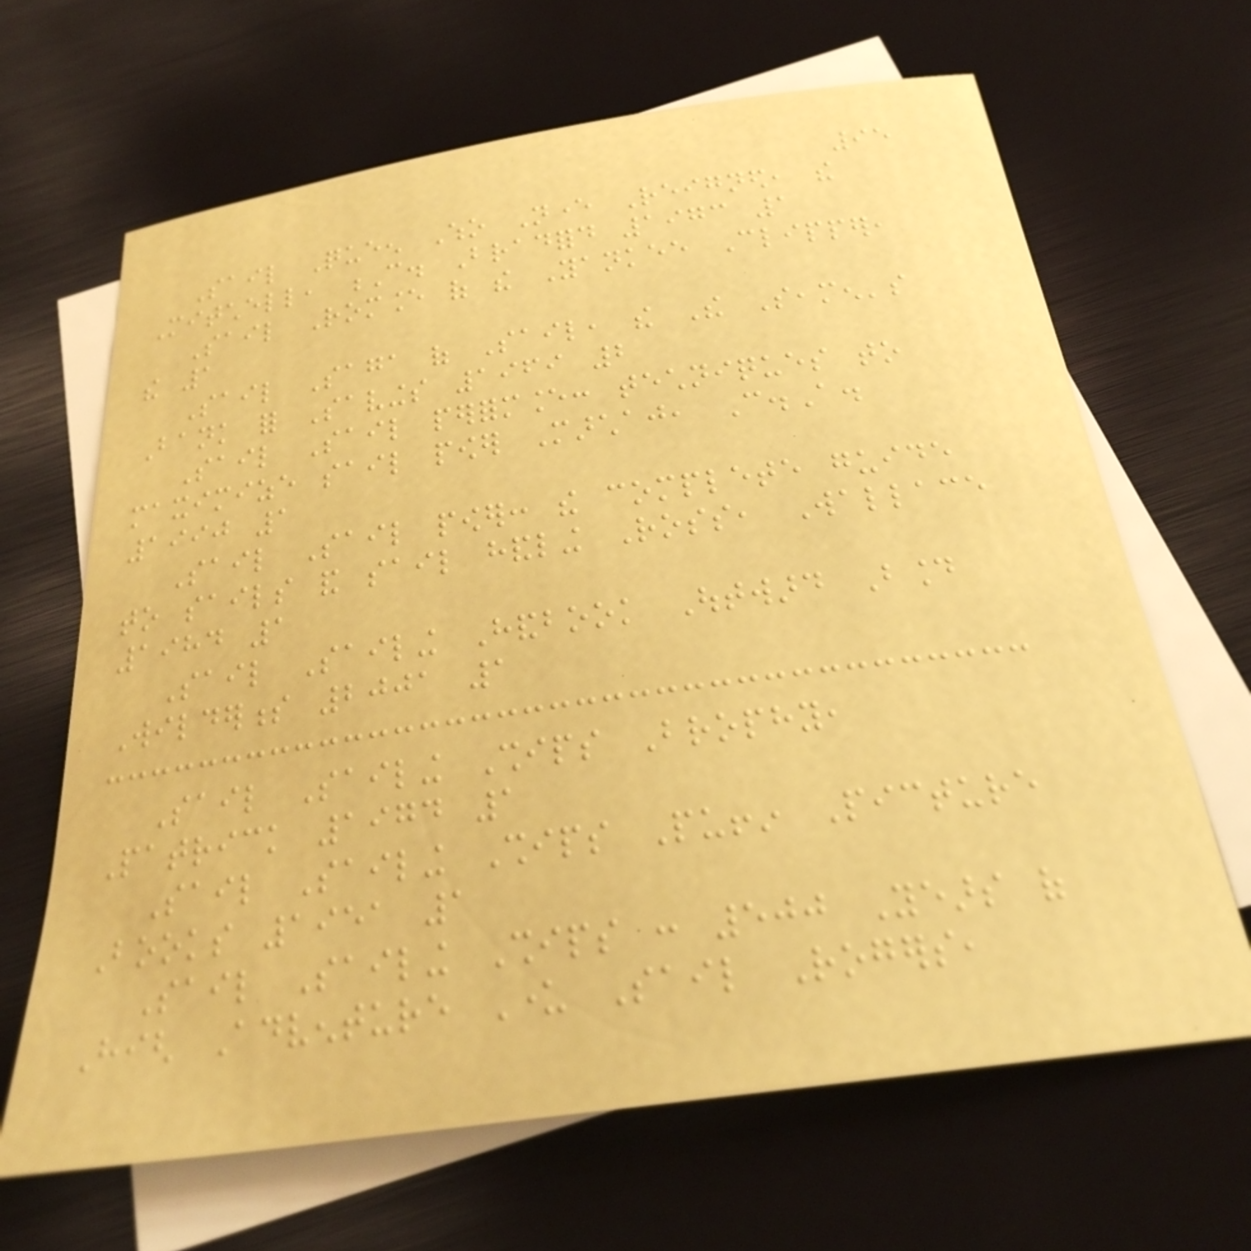95
Sail Queen Who Never Reigned, the
Mitchell, C. Bradford 1973 1
Sail Romance of the Yankee Clipper,
the 1
Sail Saga of Sail, the The Seamen's
Bank for Savings 1969 2
Sail Sail performance: techniques to
maximize sail power Marchaj, C.A.
1990 1
Sail Sail power: the complete guide
to sails and sail handling Ross, Wallace
1984 1
Sail Sailing Handbook Outward Bound
Wilderness 2001 1
Sail Sailing Ships Brophy,
Patrick 1974 1
Sail Sailing Ships Puffin Picture
Books 1951 1
Sail Sailing Ships : 500 Years of
High Adventure Under Sail Rogers,
